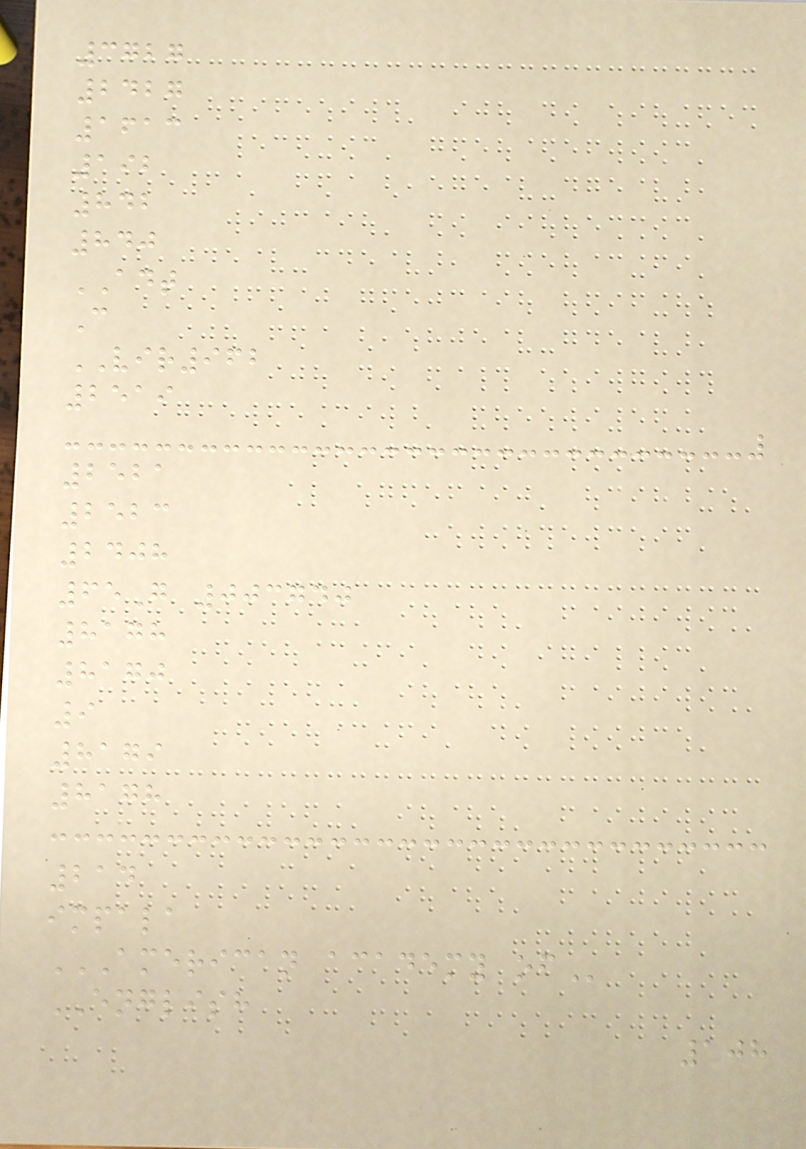3727
2427
1613
192
842
840
ADT
C
VIR962
2519
2521
2523
2408
65G 003740
8178
8170
9
8179
8178
214
impala
AMERICAN ACADEMY OF
ENGLISH
108
